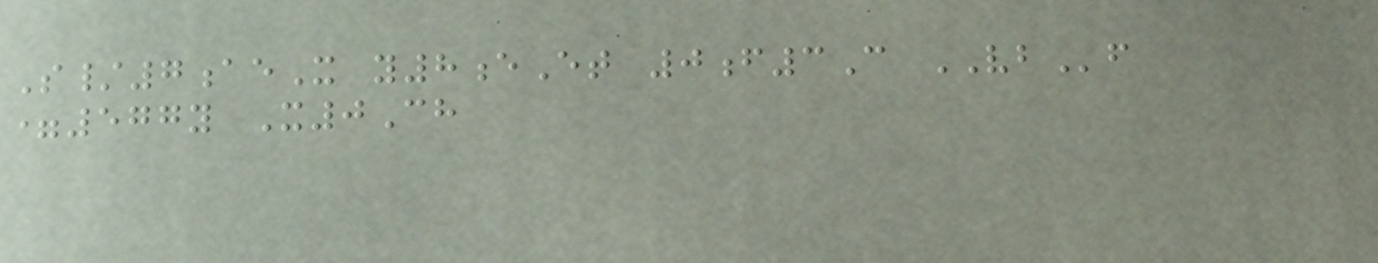S/7aeX y8eEt 0f3C VBf
=577y X0Ch
